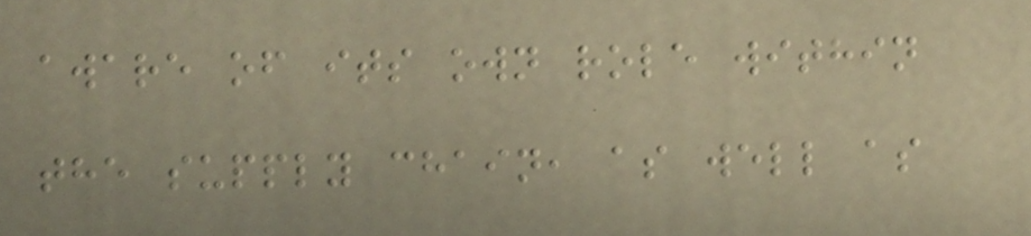aware of its own role within
the supply chain, as well as
